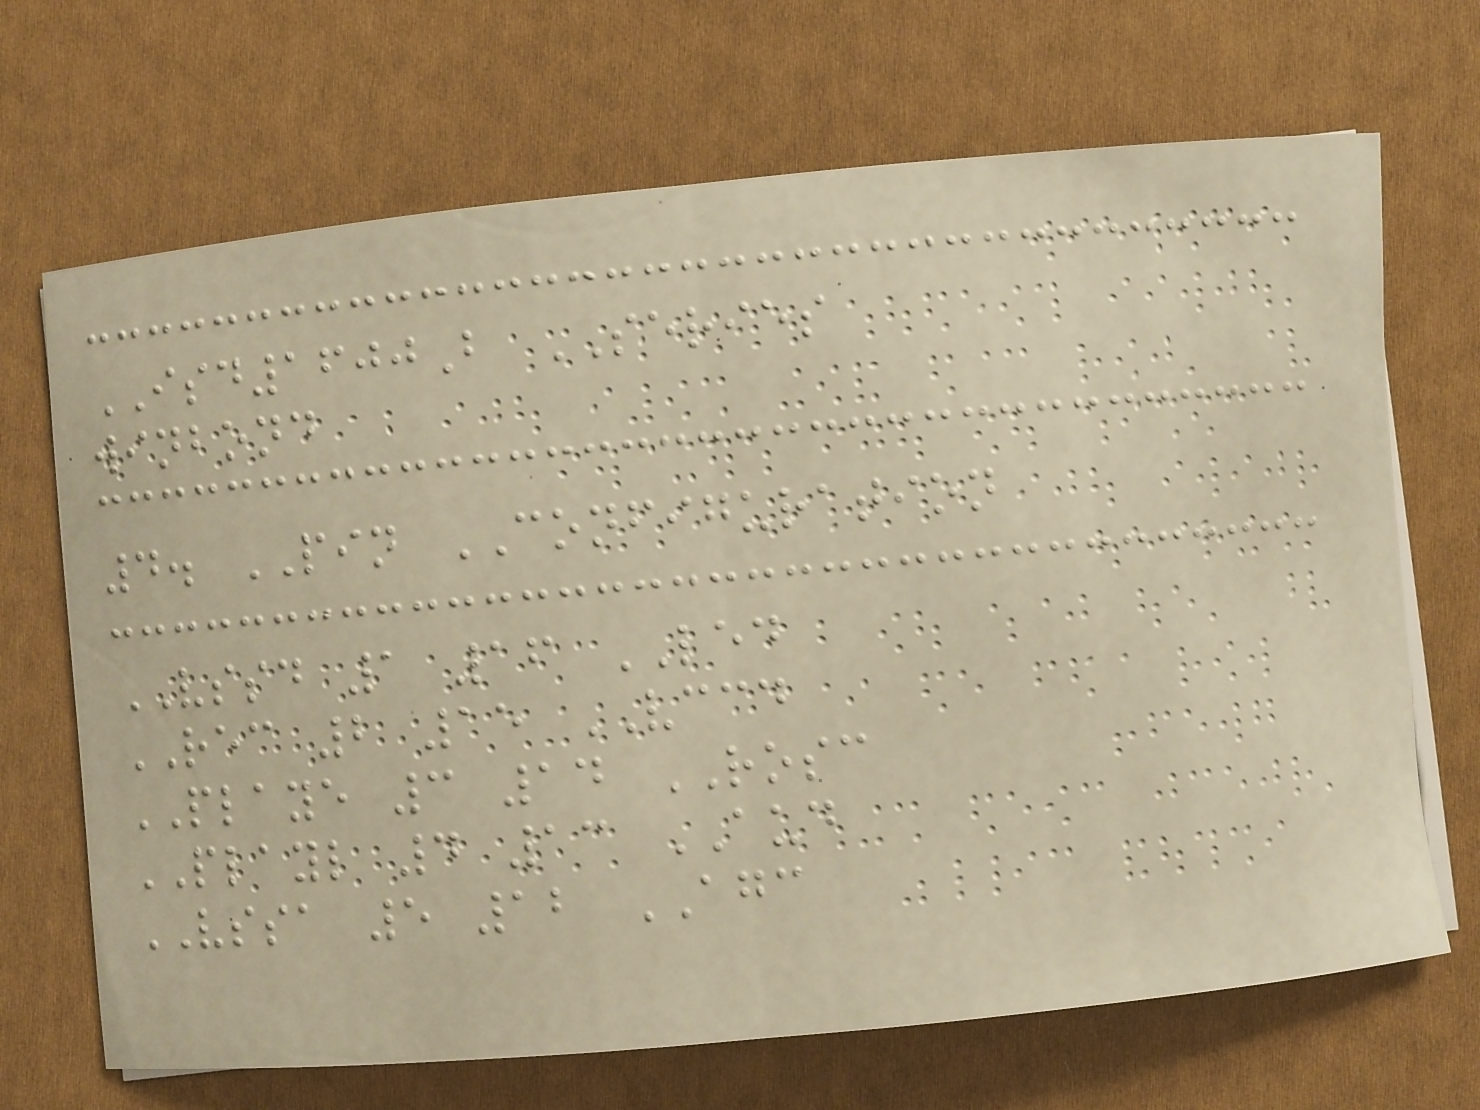ISD1600B SERIES
winbond
4. PIN CONFIGURATION
VSSD 1 16 LED
REC 2 15 VCCD
PLAYE 3 14 ROSC
PLAYL 4 13 AUD
VSSA 5 12 AGC
